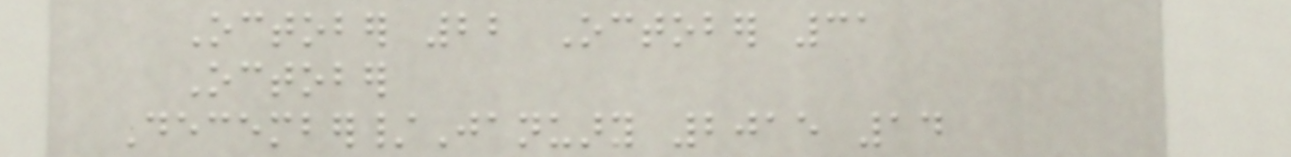October 22 October 31
October
December/January 2015 14
